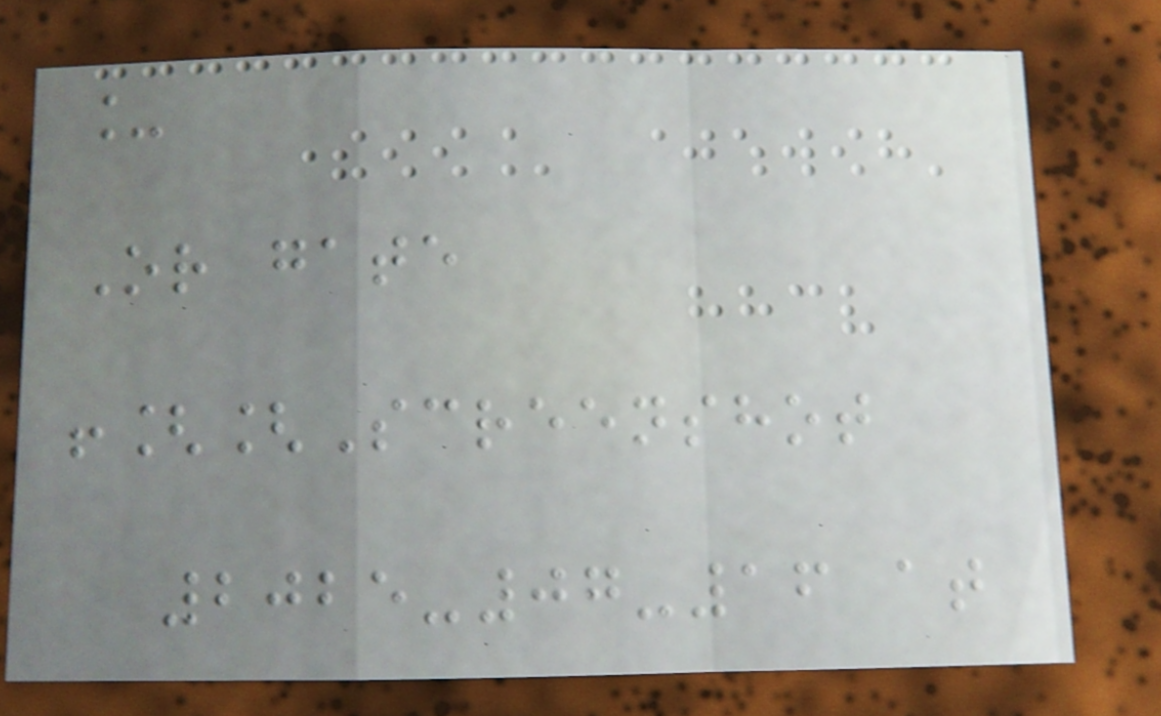_
Or gate
![[Screenshot
2025-07-16 at
